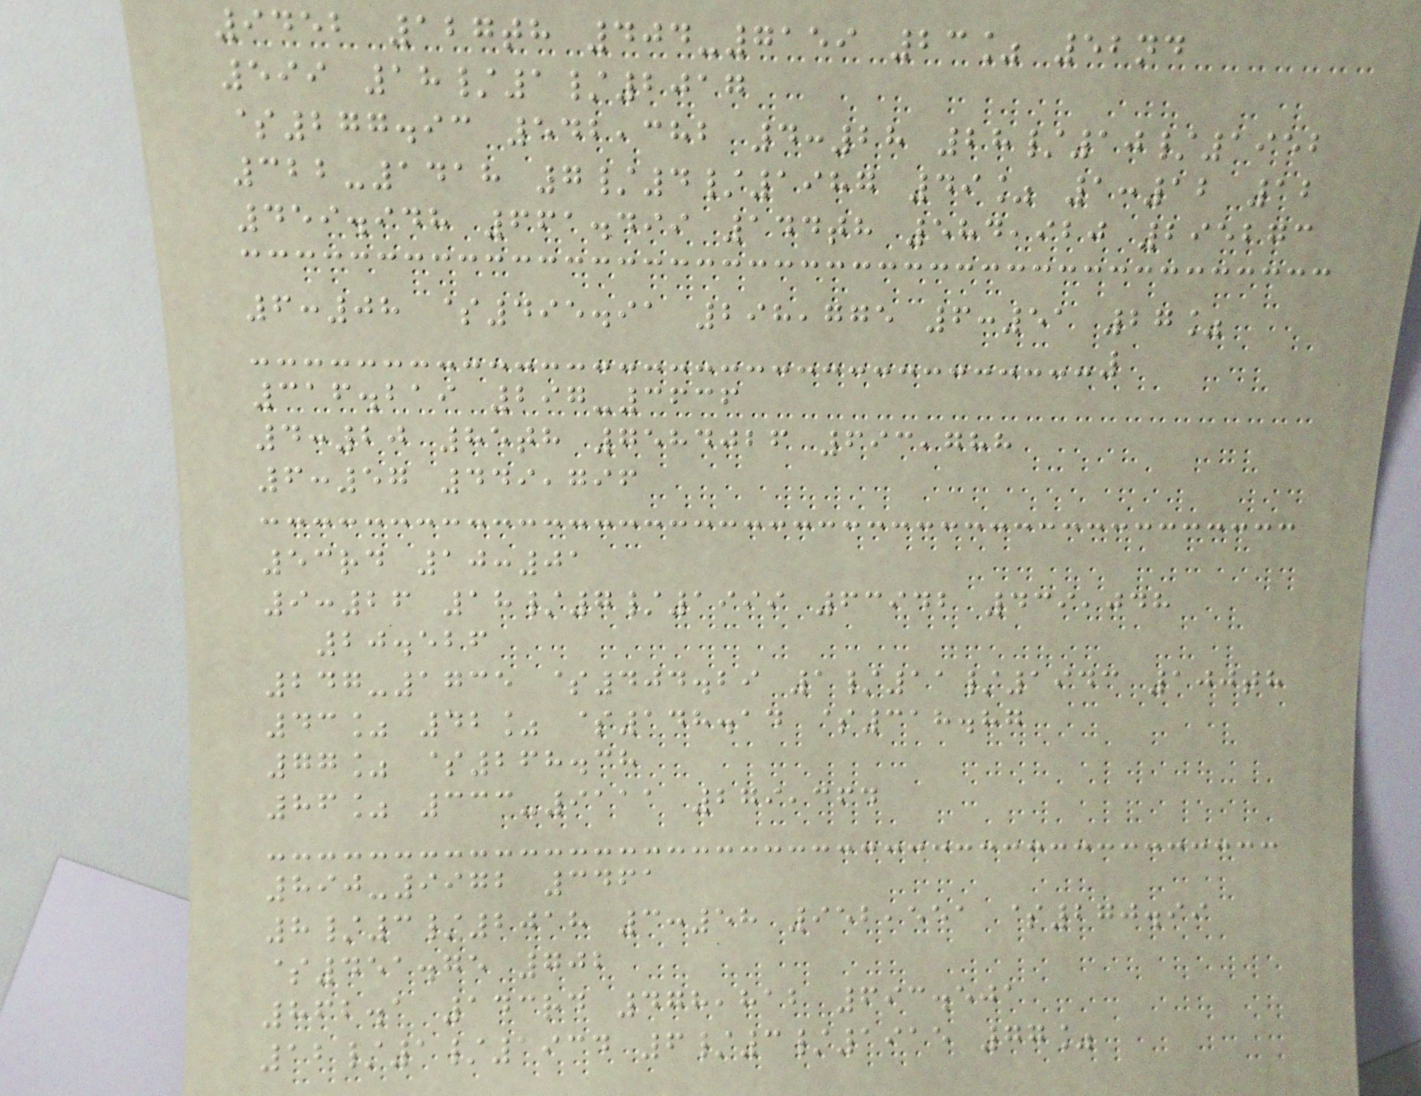9452 127th 404-7159 23% 52nd
599 18/1/2017
$277.93 542,382 4:28 28/10/1952
322-1418 7/4/1987 49% 1:12 12
459.948 661.499 144th 584,920 295273
6:08 $495.91 298,775 6:51 27%
316.219 297-3636
4:20 85th 7584026 693,788
6:57 449,796
53rd 10:01
9:26 18/7/1999 63942 439,048
20.526
247-1735 $404.29 1/11/1943 100th
43% 42% $148.14 $318.87
77% $268.38
86% 333-9111 279,364
890-9972 3461
8/3/2018 3:58 952,551 $270.99
$451.75 702
862.1 143rd 478,812 693.501
12/1/1934 6/3/1915 77%
